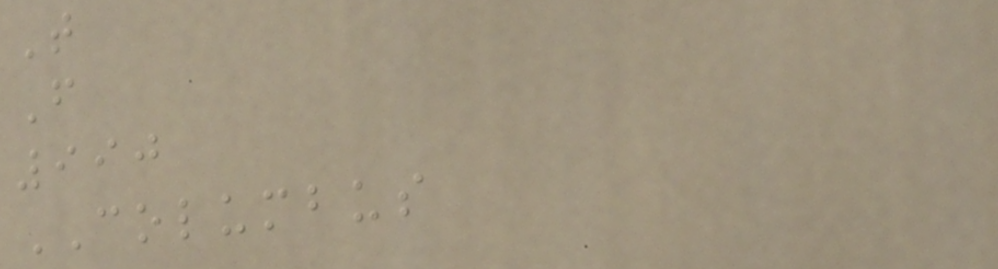T
F
990
COLUMBUS
